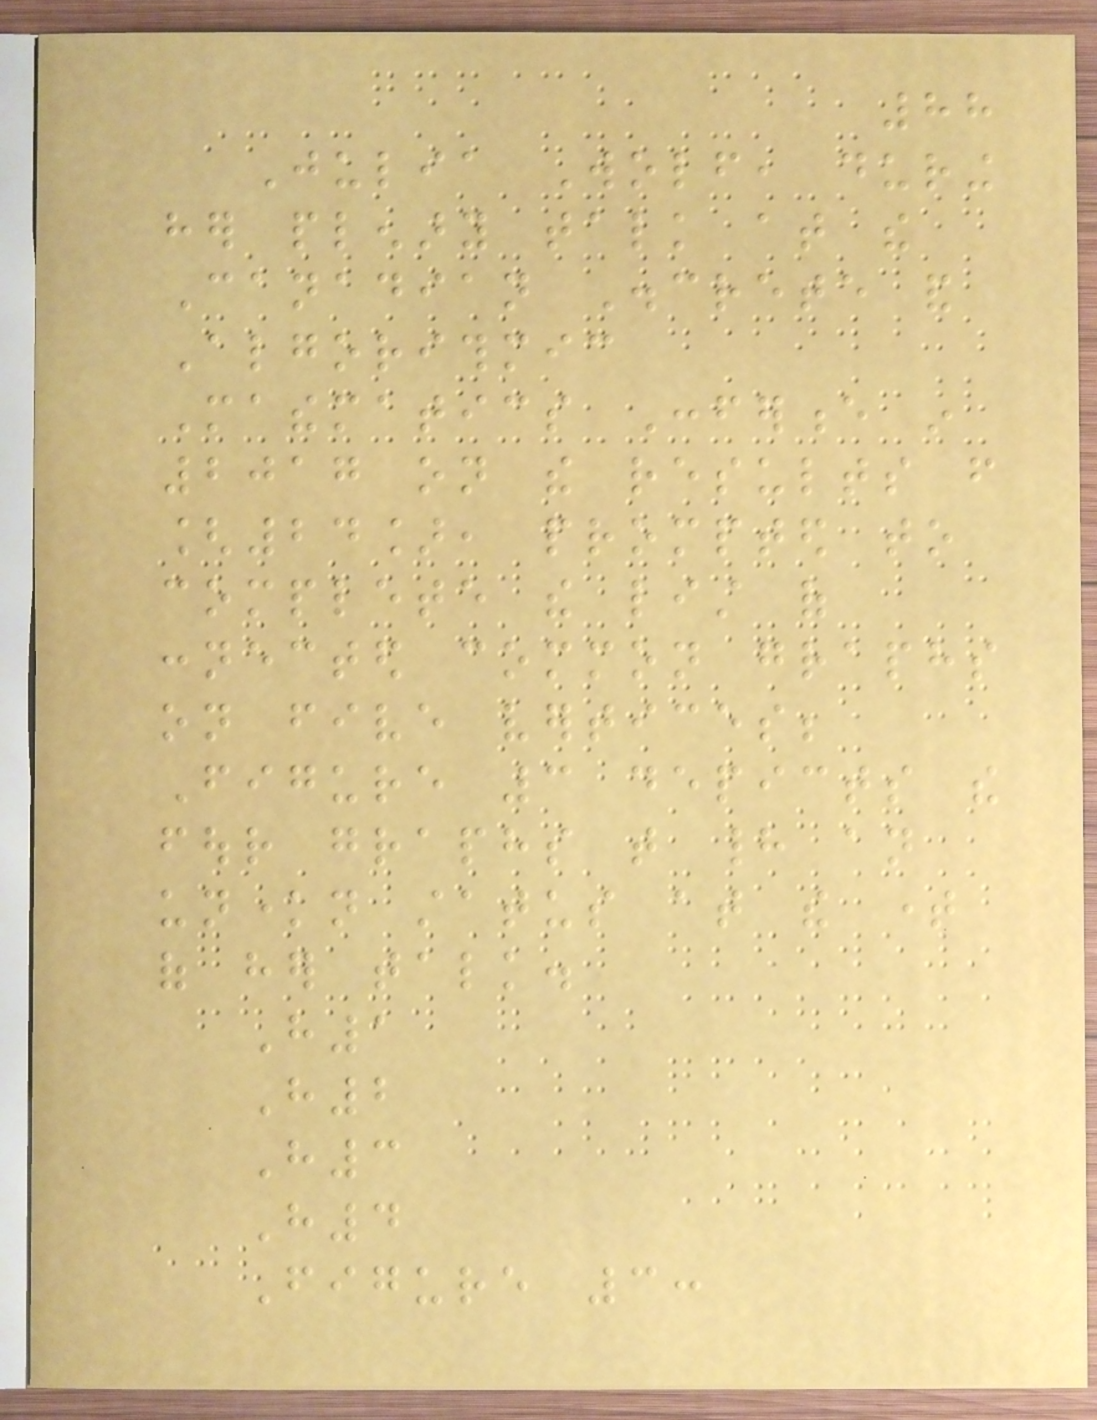88
Julia Wolf, during
her plenary talk at the
Canadian Discrete and
Algorithmic
Mathematics Conference in
2017 on the results from
[24], prompted to
complete the list of
connected common graphs
on five vertices;
Figure 3 depicts the
four graphs that had an
unknown status at the time
of her talk.
H1
H2
H3
H4
Figure 3:
